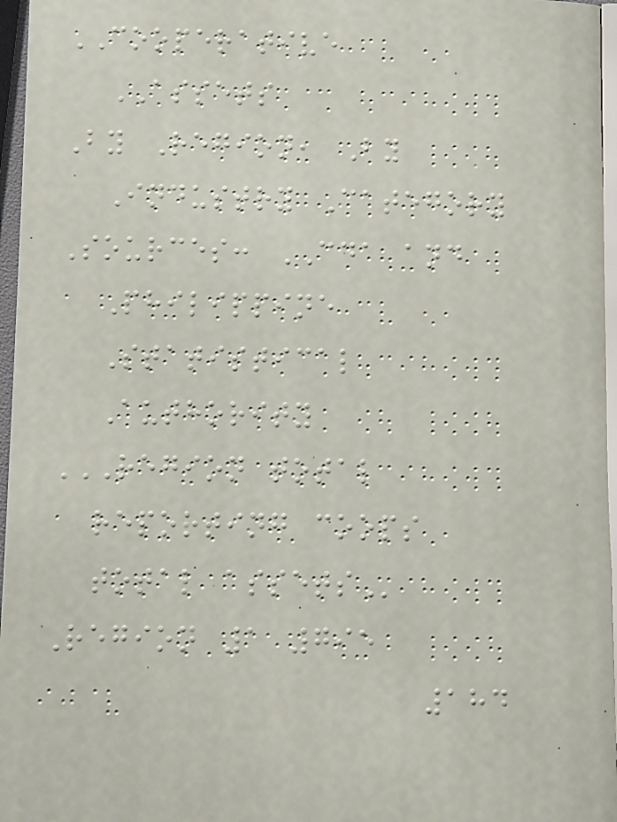COOPERATIVE
ASSETS
By Region, By
Industry Category
Sources: CDA and
Philippine
Statistical
Authority
REGION TOTAL
REPORTING COOPS
TOTAL ASSETS
Region 1 795
184
